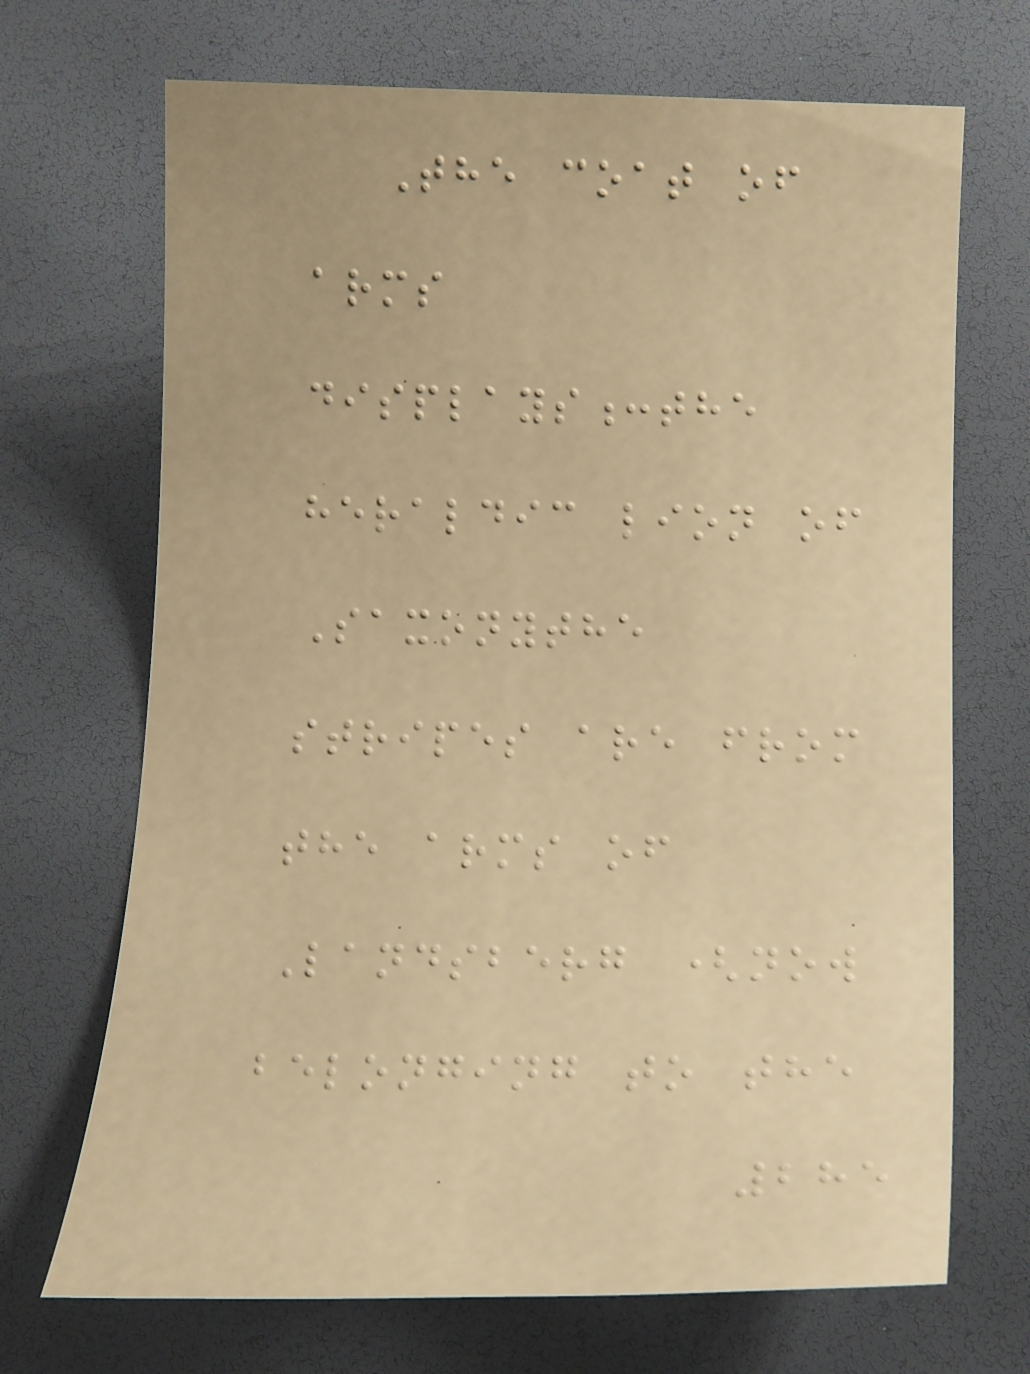The coat of
arms
displays:the
heraldic lion of
Saxonythe
stripes are from
the arms of
Landsberg (now
belonging to the
285
